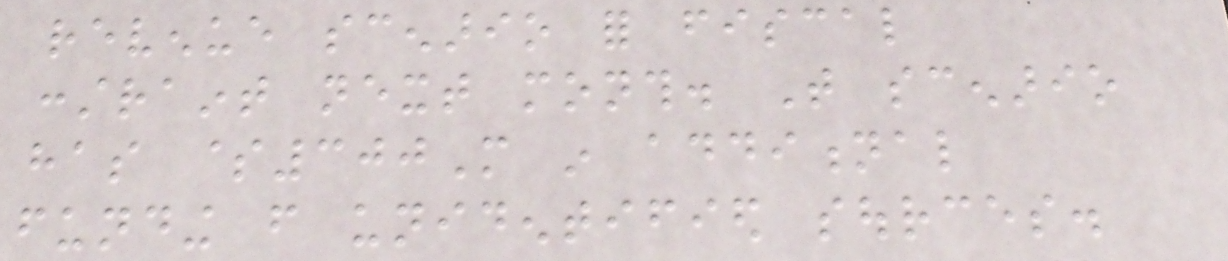revenue scenario for fiscal
constraint next month. That scenario
has $300M in additional
funding from unidentified sources.
